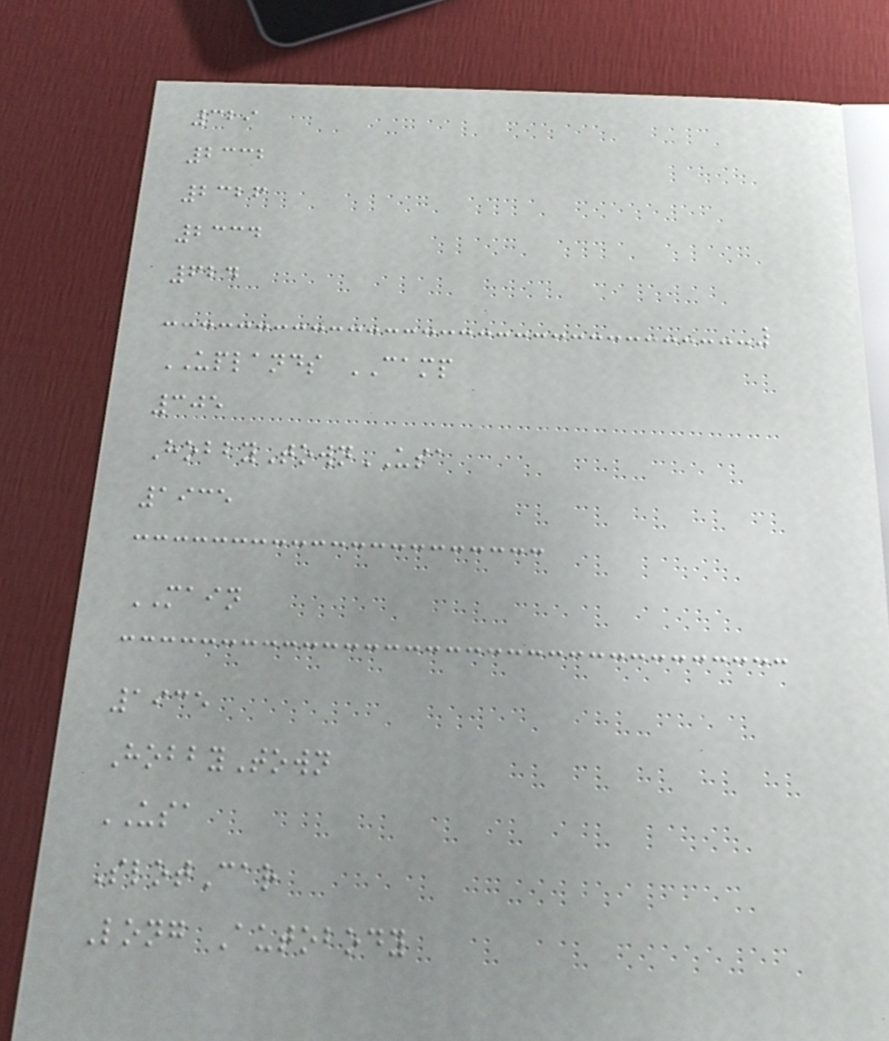329
2332
2326
2334
624
UPLANDS CAMP
305
HobbyTownUSA
1935
MAIN
1935
HobbyTown
USA
SlotCar
Long Autobody
